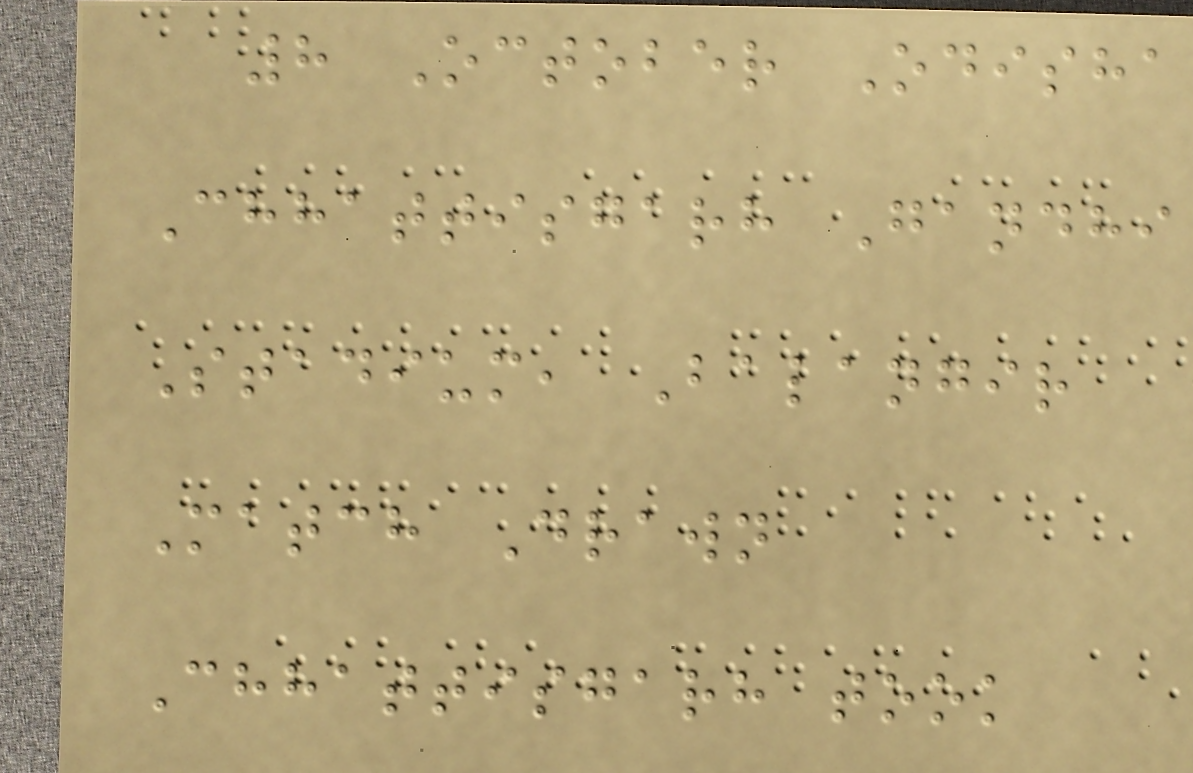8 October Odisha
Chhattisgarh Gandhi
Stadium, Balangir
Match Drawn
Chhattisgarh took
